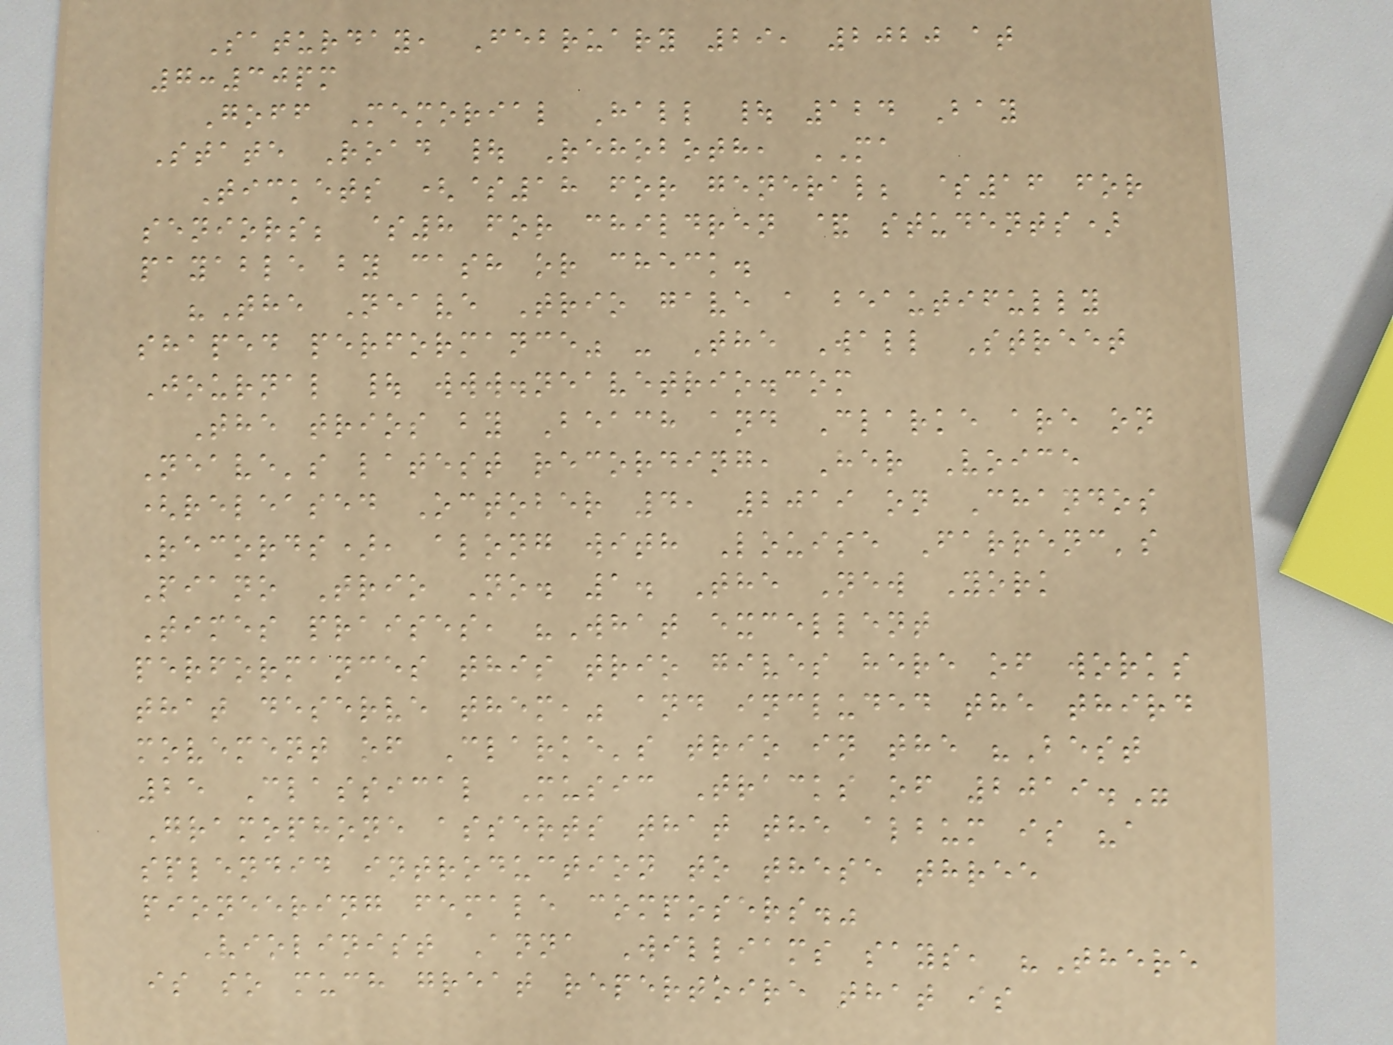Saturday, February 29, 2020 at
7:30pm
Goff Memorial Hall | 124 Bay
State Road | Rehoboth, MA
Tickets ($18 for general; $16 for
seniors; $8 for children & students)
payable by cash or check.
"The Neave Trio gave a beautifully
shaped performance" - The Wall Street
Journal | www.neavetrio.com
The trios by Beach and Clarke are on
Neave's latest recording, Her Voice
(released October 4, 2019 on Chandos
Records), along with Louise Farrenc's
Piano Trio No. 1. The New York
Times praises, "What excellent
performances this trio gives here of works
that deserve them," and included the third
movement of Clarke's trio in the "Best
25 Classical Music Tracks of 2019."
Gramophone asserts that the album is "a
splendid introduction to these three
pioneering female composers."
Violinist Anna Williams says, "There
is so much great repertoire that is
